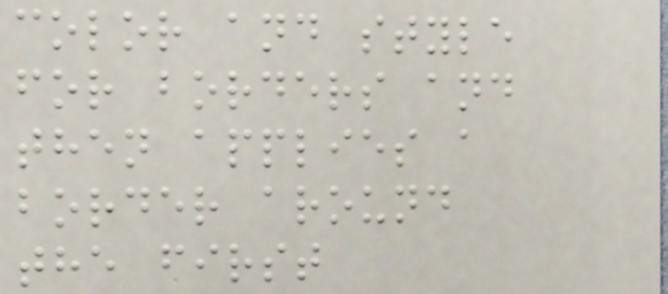color and style
for borders and
then applies a
border around
the first
